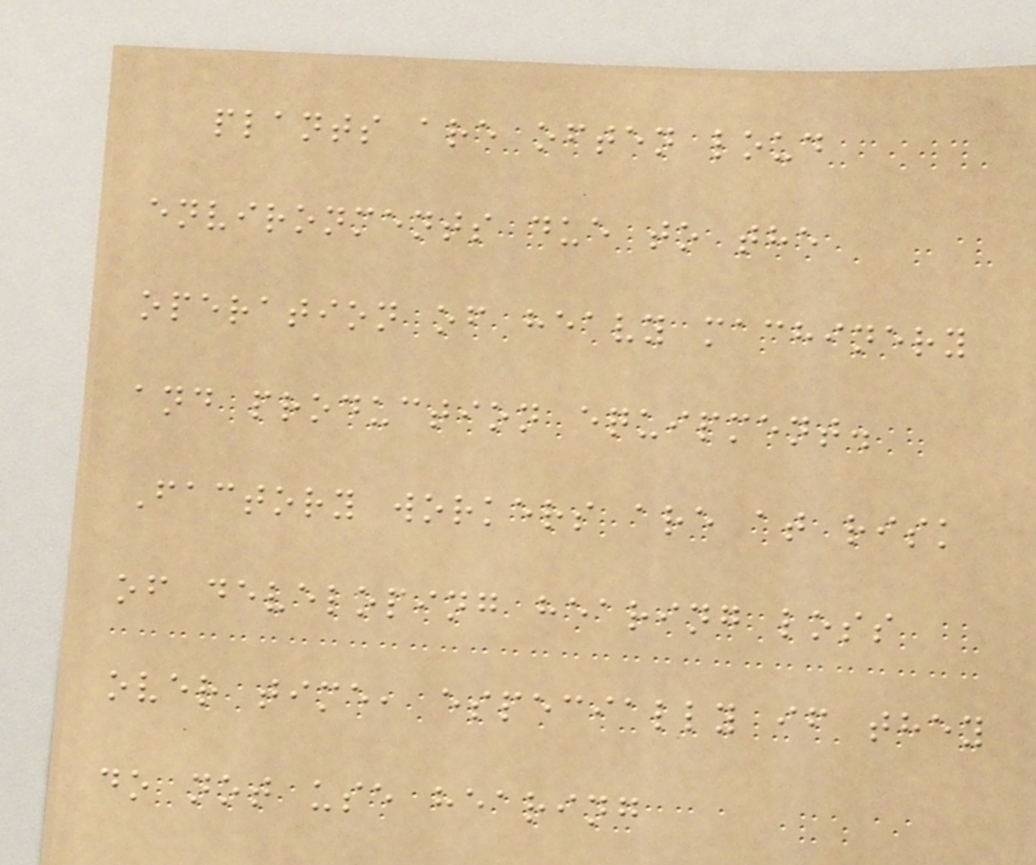plants are often loud
environments due to the
operation of heavy machinery
and production equipment.
Factory workers are at risk
of developing hearing loss
over time, especially if they
do not use hearing
